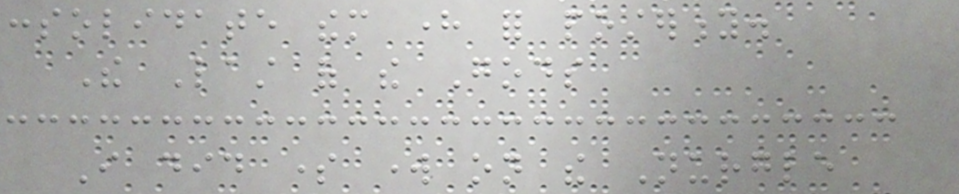consolidate them here for posterity.
The Last of the Gods
I did some work on the Nurgle
